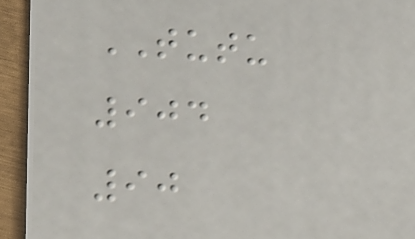TUTU
904
90
